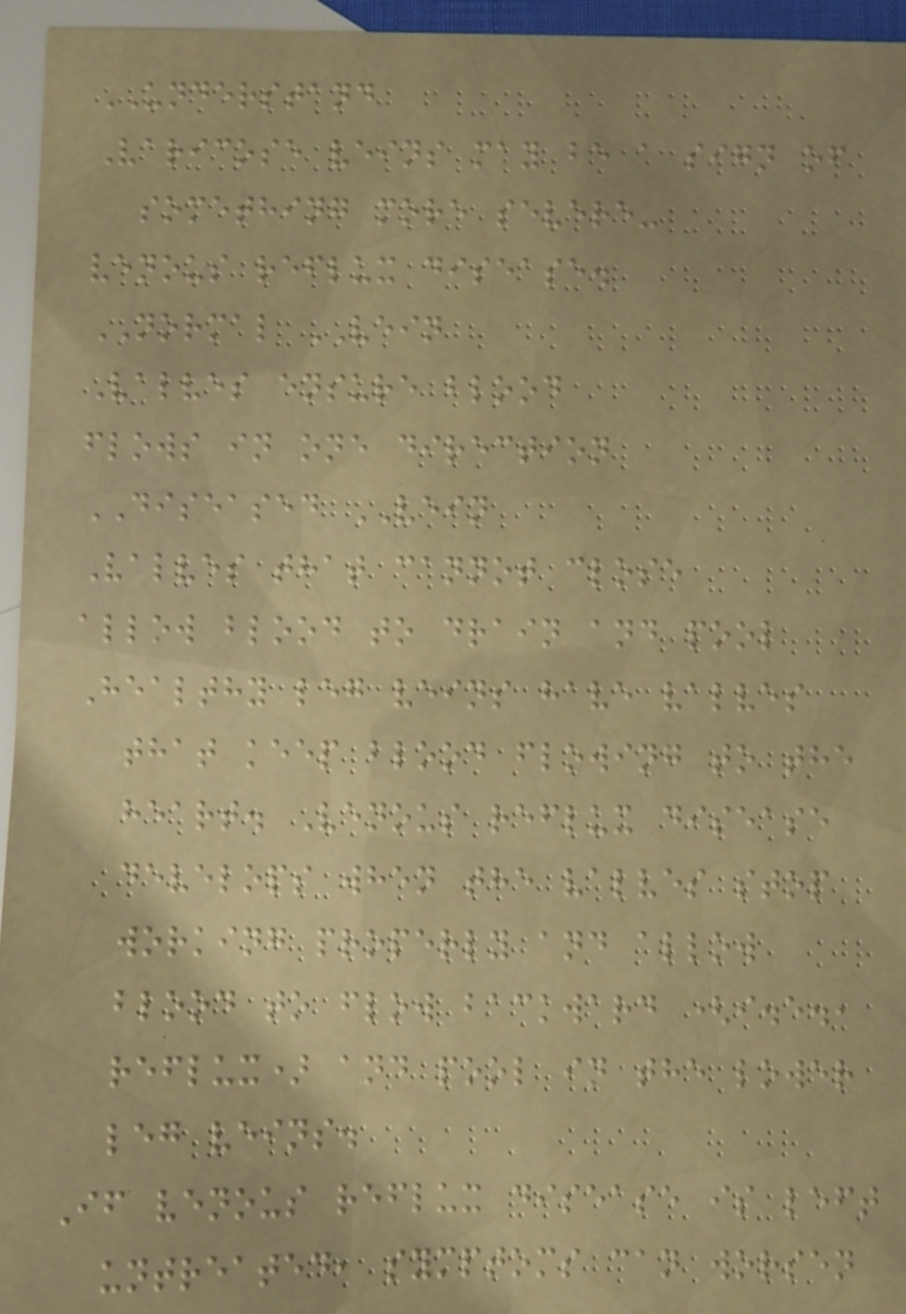UNDERSTAND
Varicose veins may be a sign of
something more severe-
venous reflux disease.
NORMAL VEIN
Valves ensure blood
flows in one direction
DISEASED VEIN
Valves that cannot close
allow blood to drain and pool
Healthy leg veins have valves
that keep blood flowing to the
heart. Venous reflux disease
develops when the valves stop
working properly and allow
blood to flow backward (i.e.,
reflux) and pool in the lower
leg veins.
If venous reflux disease is left
untreated, symptoms can worsen
